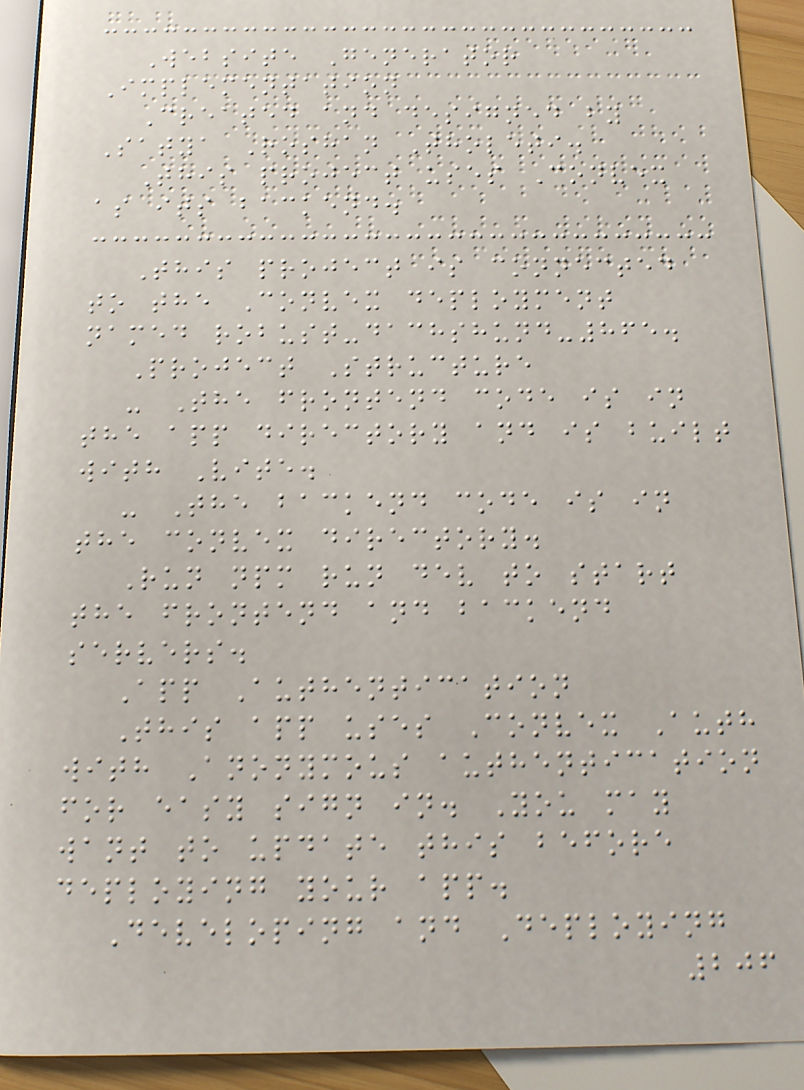Website Generator
Implementation
Created and designed by
Satya Roshan Tholeti.
This project uses Convex
as its backend.
This project is connected
to the Convex deployment
named robust-dachshund-865.
Project Structure
- The frontend code is in
the app directory and is built
with Vite.
- The backend code is in
the convex directory.
Run npm run dev to start
the frontend and backend
servers.
App Authentication
This app uses Convex Auth
with Anonymous authentication
for easy sign in. You may
want to update this before
deploying your app.
Developing and Deploying
206
